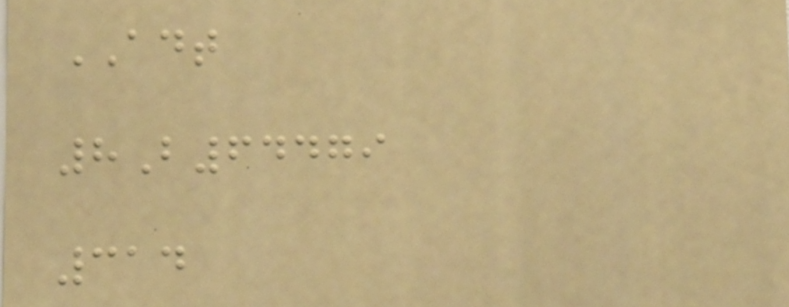ADT
8B64479
314
